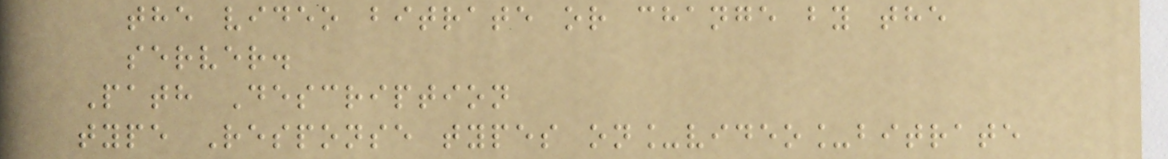the video bitrate or change by the
server.
Path Description
type Response types on_video_bitrate
